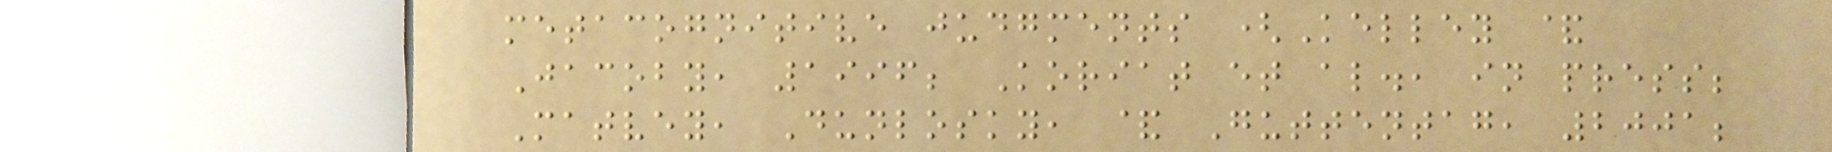metacognitive judgments (Kelley &
Jacoby, 1996; Koriat et al., in press;
Matvey, Dunlosky, & Guttentag, 2001;
